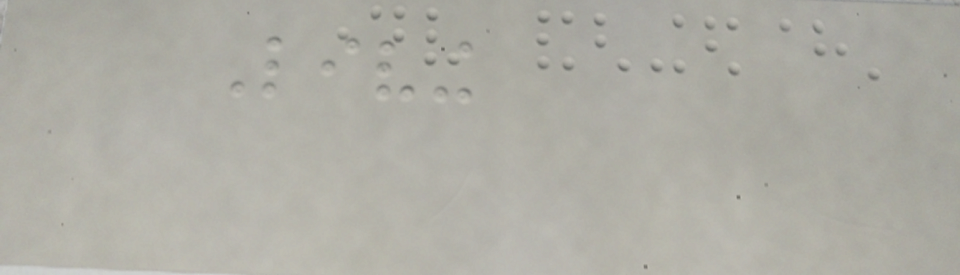Living
